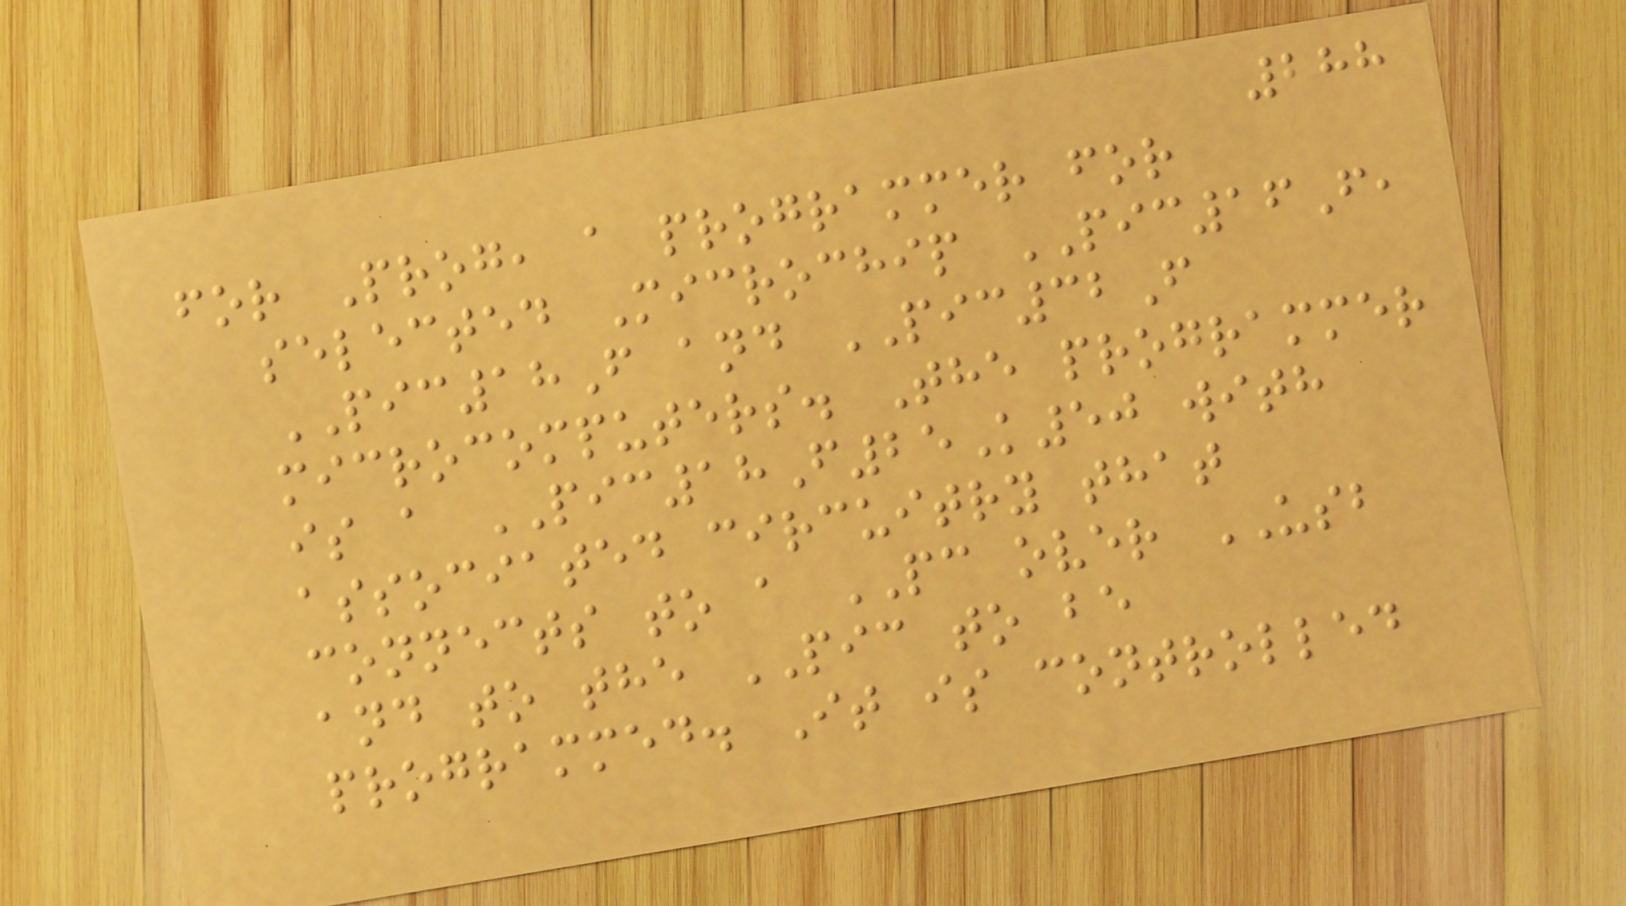288
for Prog, a programmer for
selected Microchip PIC16F,
PIC18F and PIC32F
microcomputers. The programmer
is a PIC18F25K50 with
associated circuitry that
connects to a PC over USB
and to the PIC to be
programmed. It is controlled
